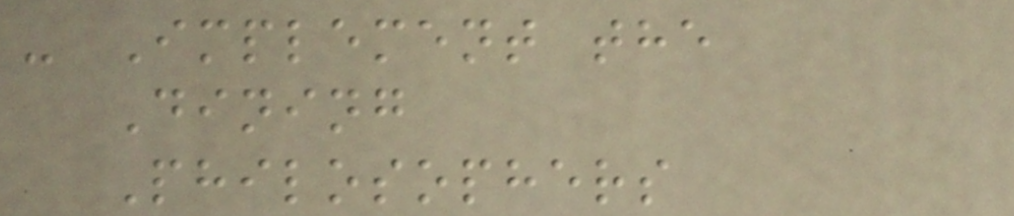- Implement the
Dining
Philosophers
